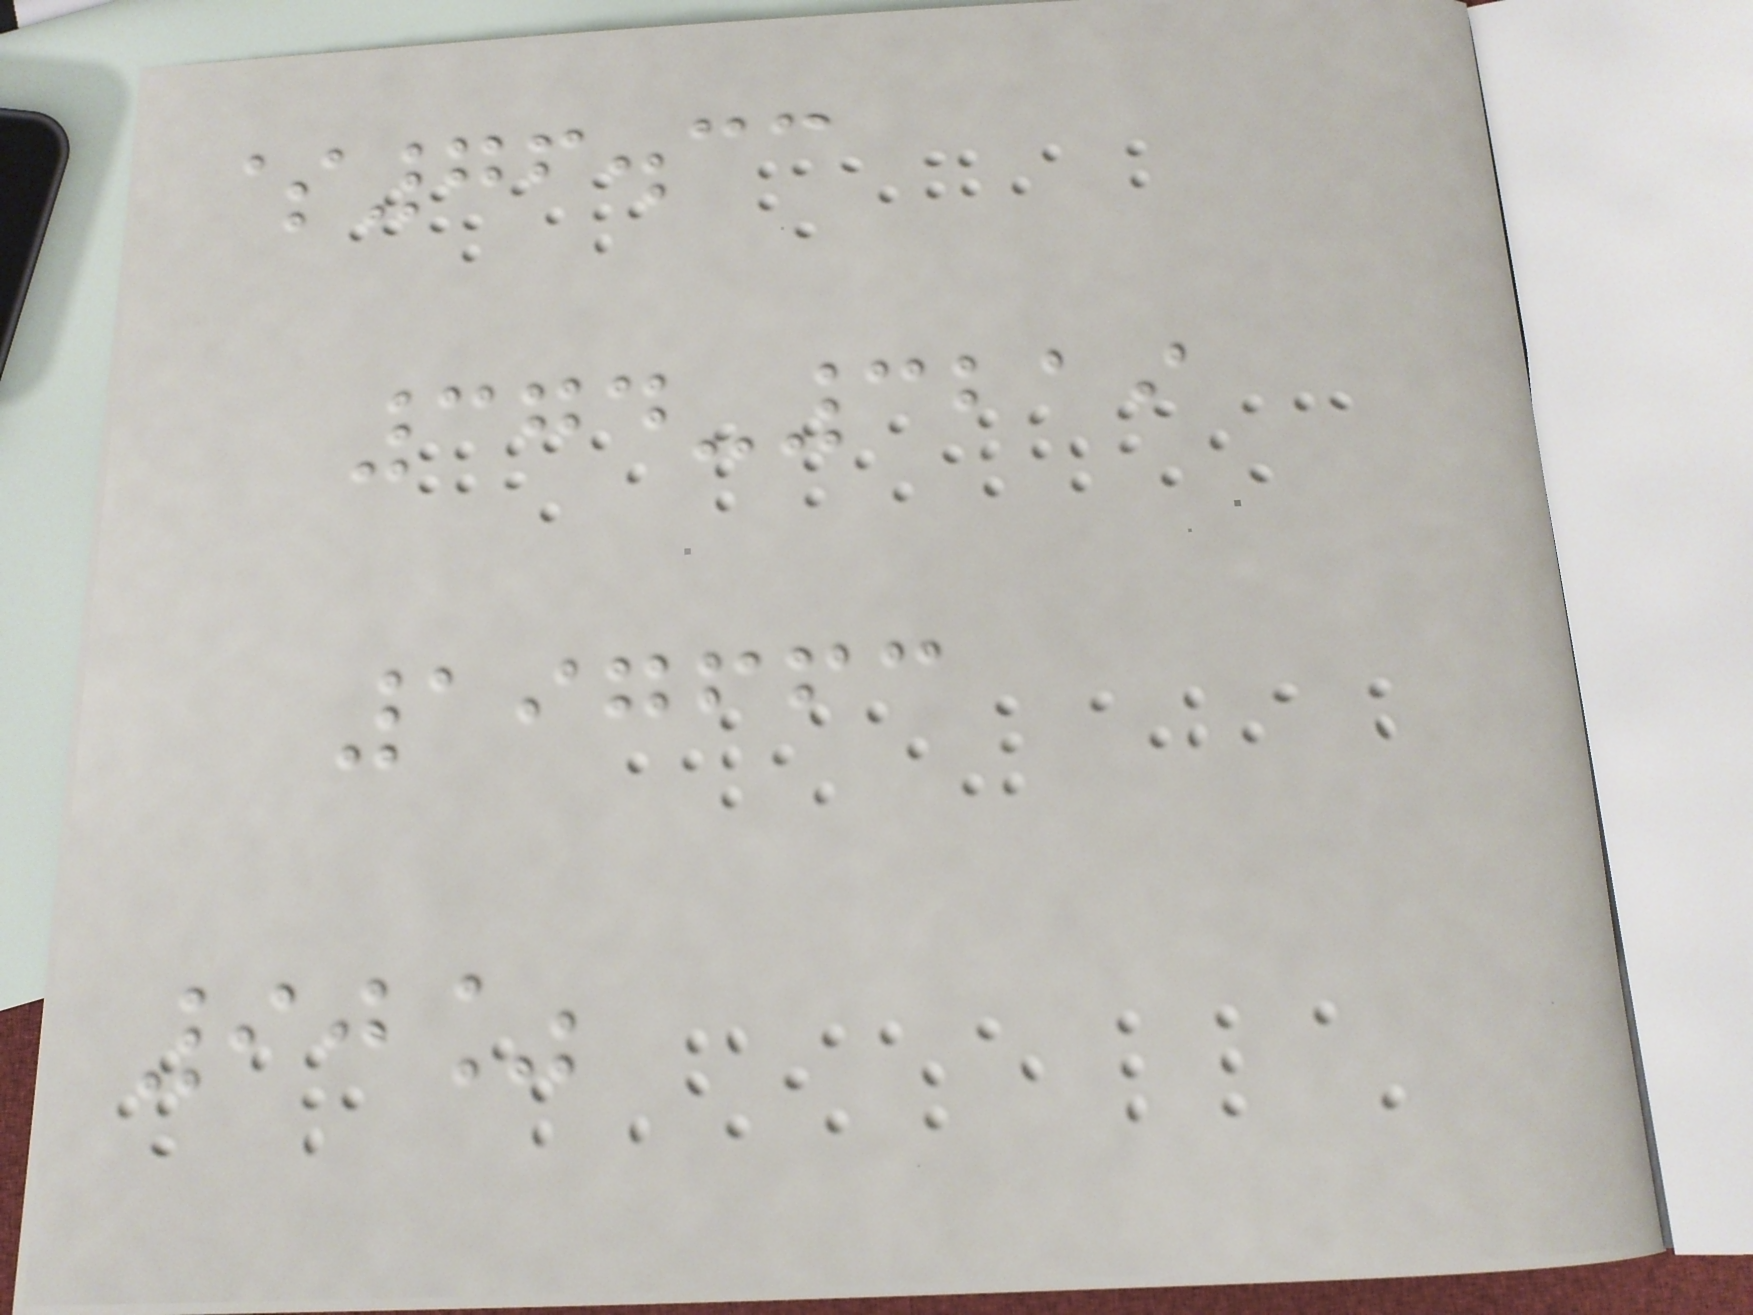$76.33
374-3219
197663
90%
